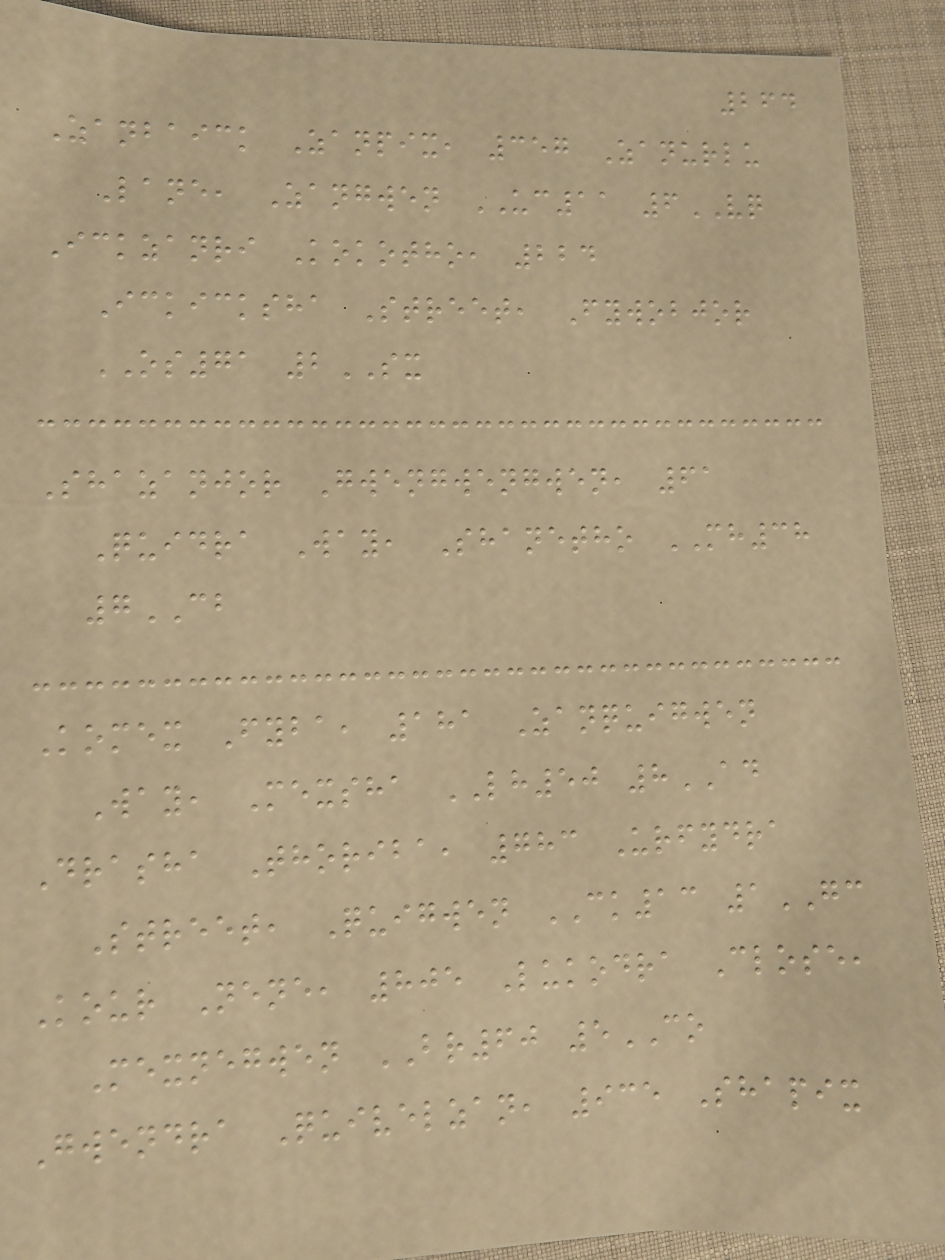264
Zanbaick Zanpix, 357 Zanurlu
Lane, Zangwen UC11 6VQ
Ickzanri Kokotho, 224
Ickicksha Street, Fywobjor
OS71 2SX
Shazanjor Gwengwengwen, 61
Quidra Way, Shanetho MH38
7CB
Komex Fyba, 181 Zanquigwen
Way, Mexsha LH50 8AD
Drasha Thoriba, 783 Urfydra
Street, Quigwen CK13 1GC
Kour Nene, 805 Lukodra Close,
Mexnegwen BR60 5CO
Gwendra Quivelzan, 935 Shapix
